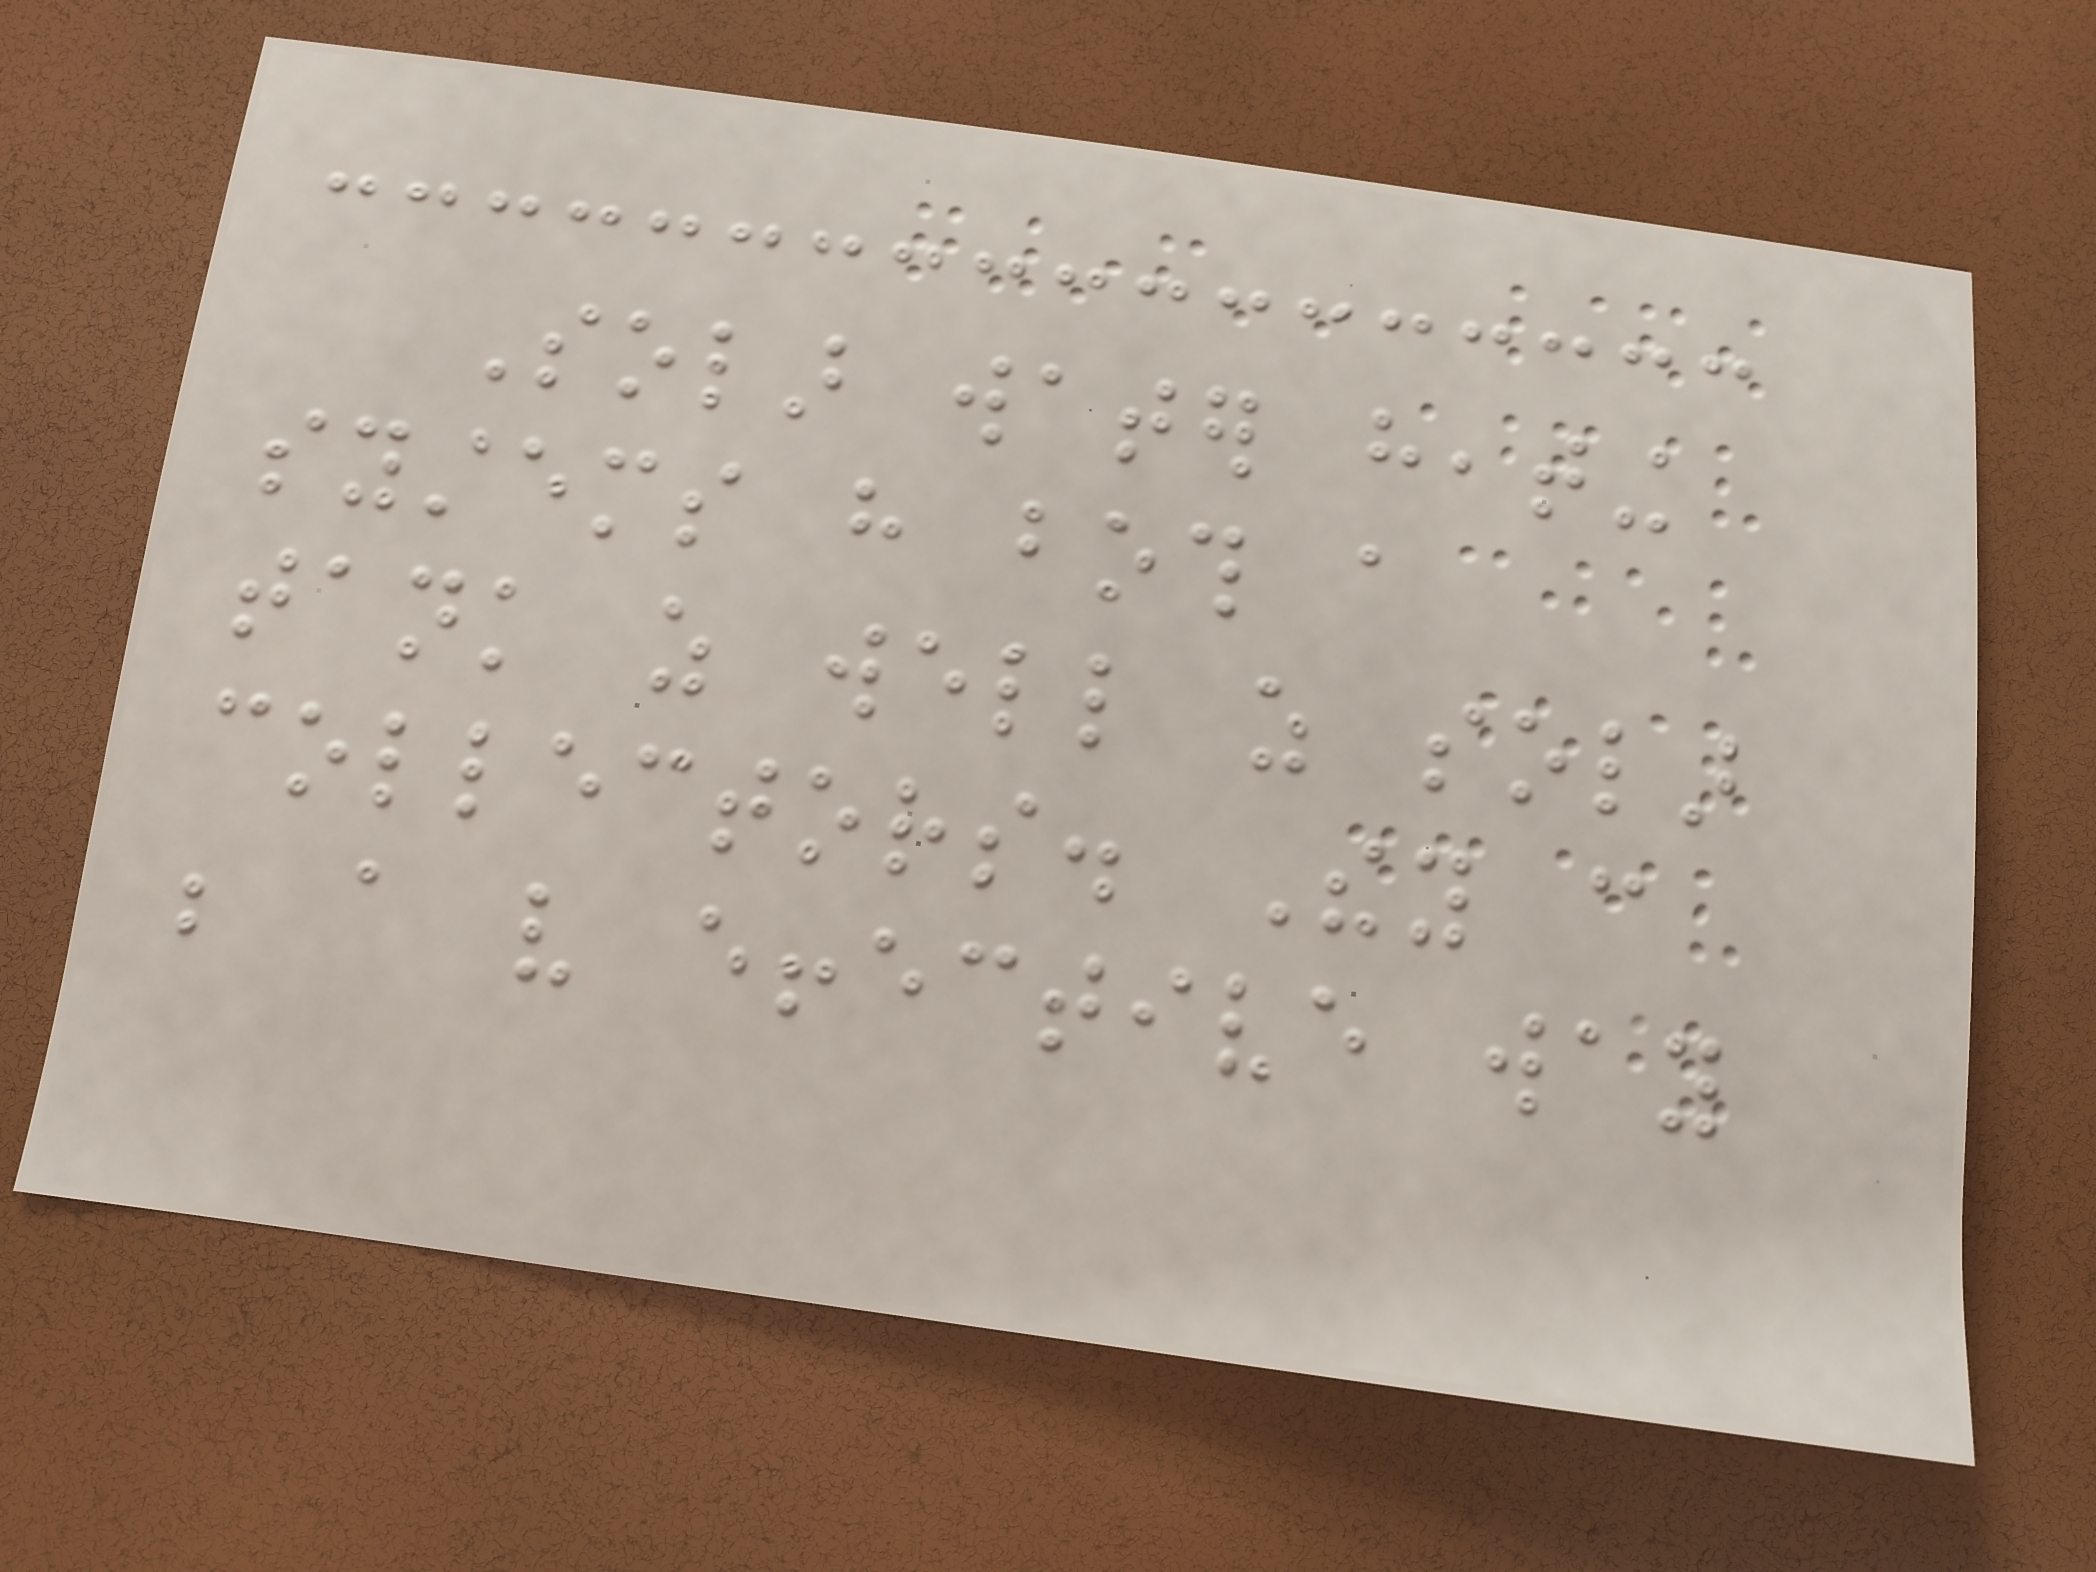Solar water heating
systems have both a
tank as well as solar
collectors. They can
be a very effective way
